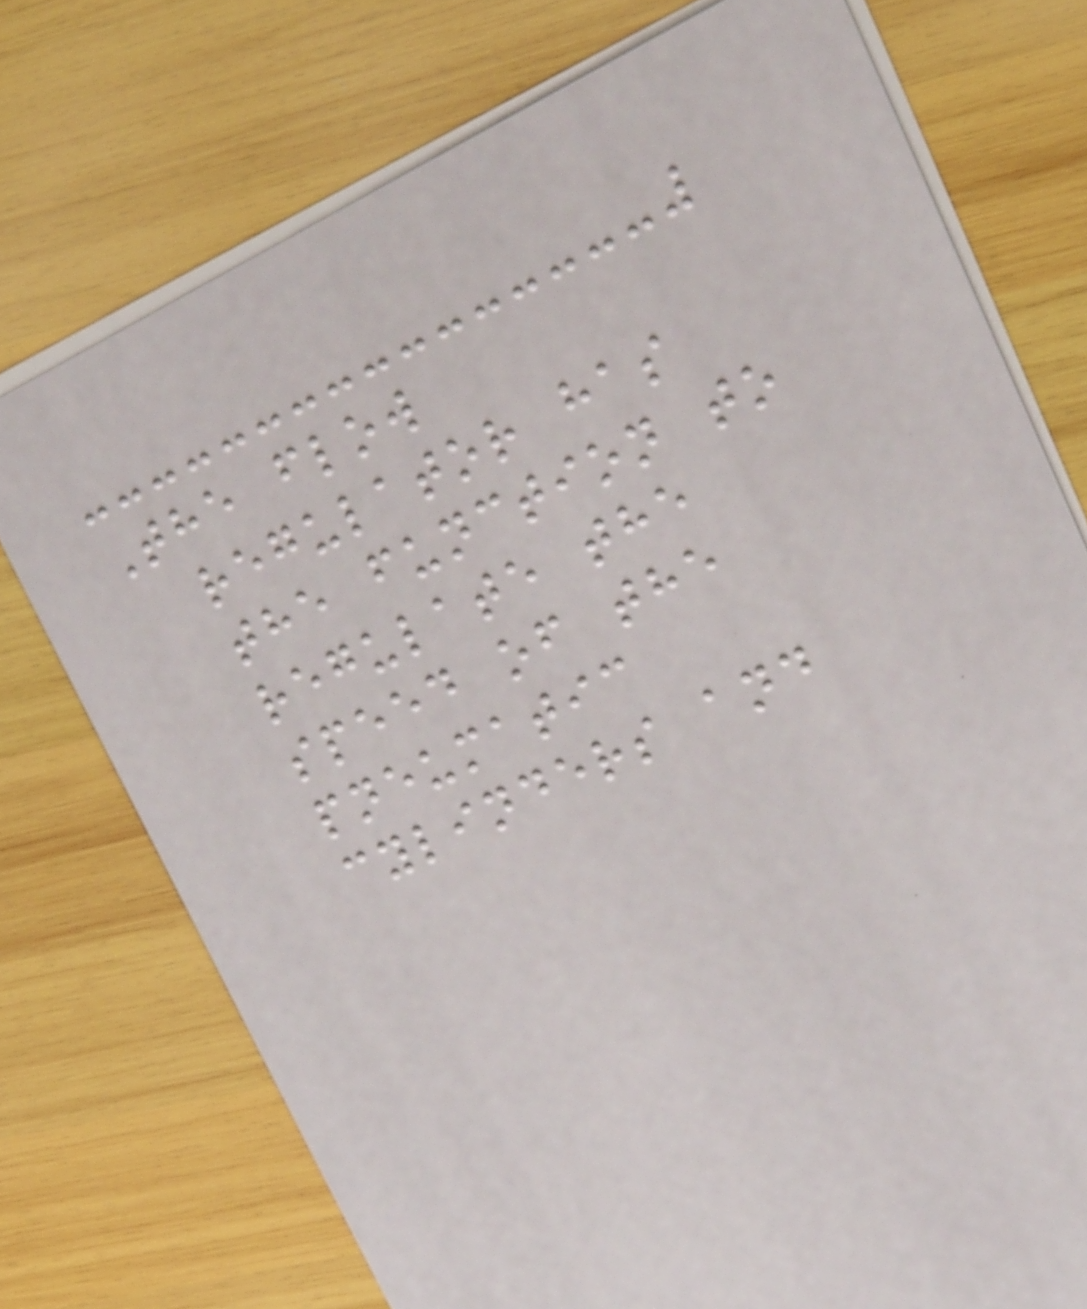The flow
regulator has
the function to
regulate the
speed of the
pneumatic
cylinders and
